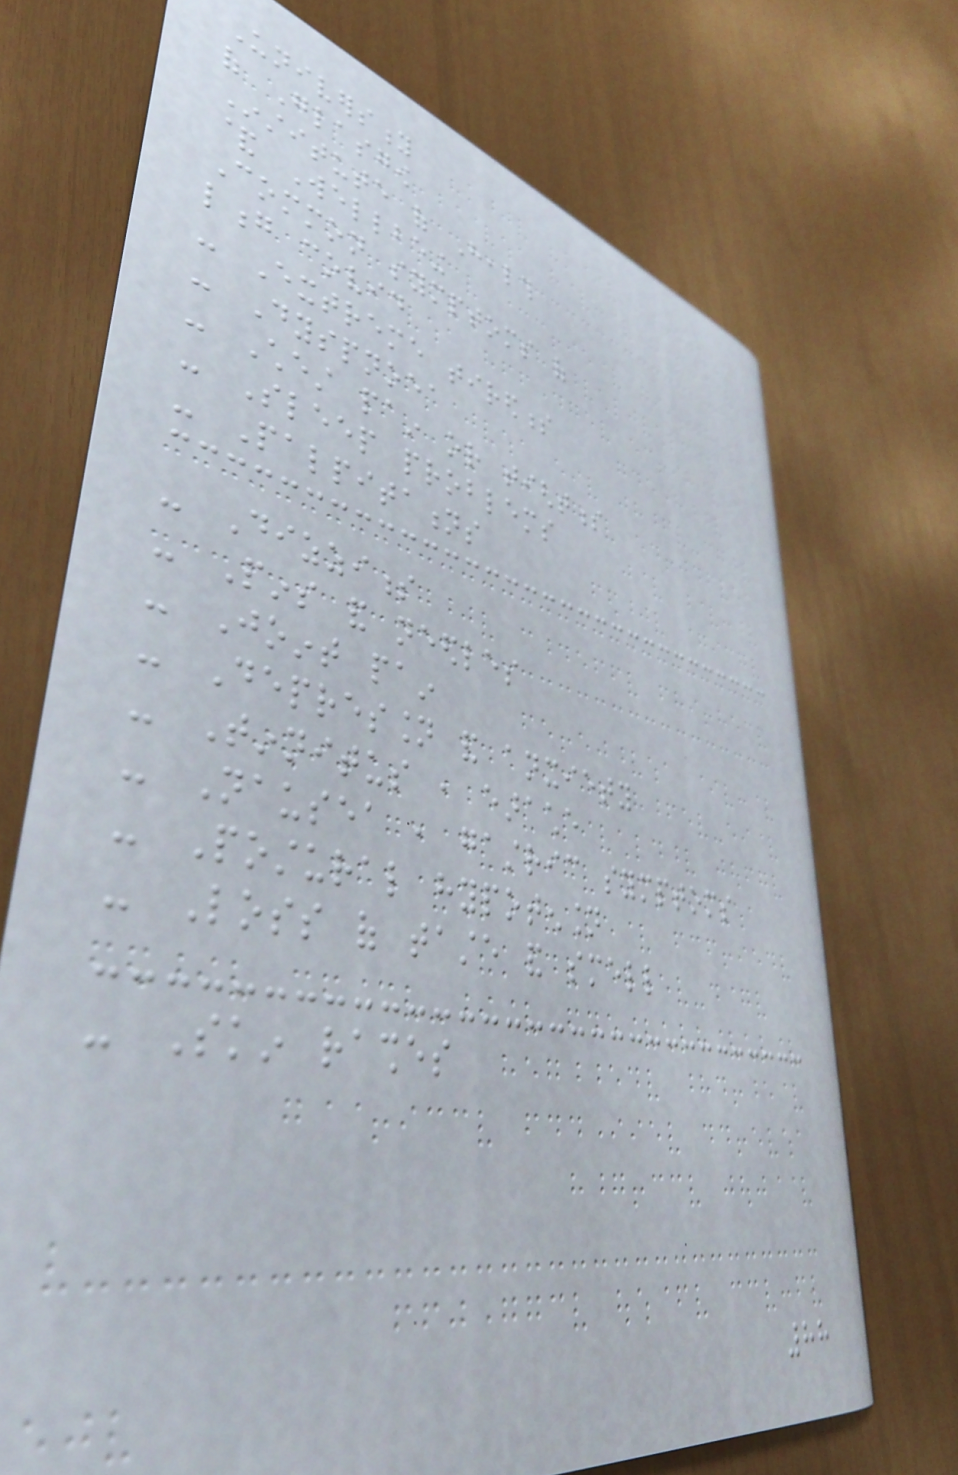University
of Glasgow
Institute of Health
& Wellbeing
Common symptoms of
long covid
- Extreme tiredness
- Dyspnoea
- Chest pain or tightness
- Sleep problems
- Palpitations
- Dizziness
- Pins and needles
- Joint pain
- Depression and anxiety
- Tinnitus , earache
- Nausea , gastric symptoms
- Postural hypotension
- Loss of taste and smell
- Skin rashes
88
